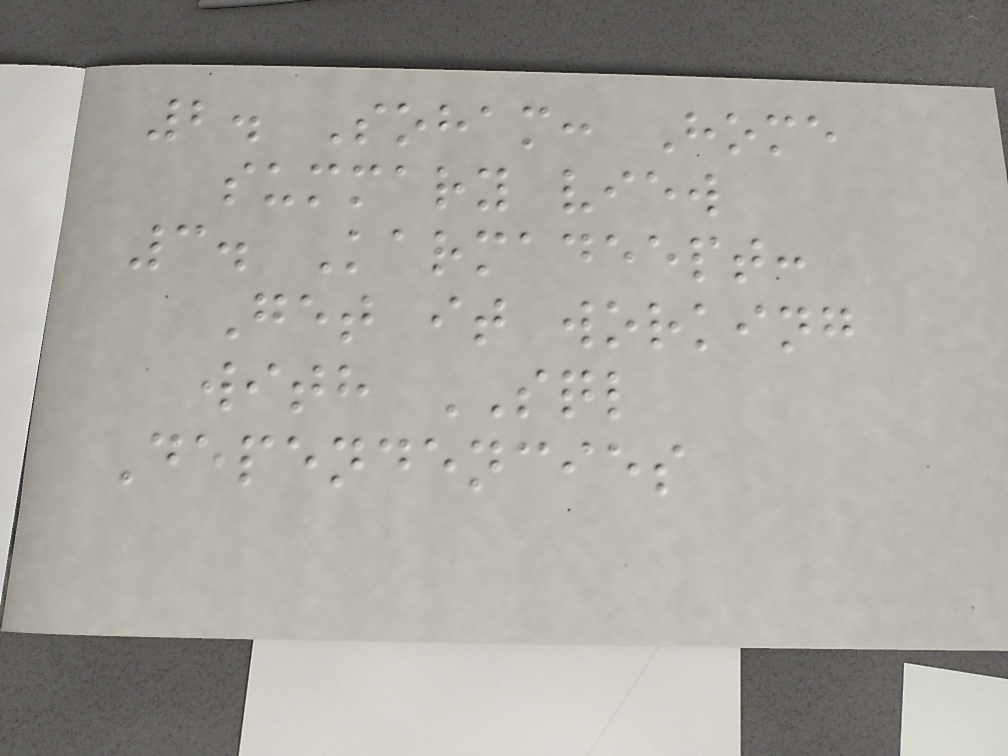2. Soham: Home
summary view
3. Karmadeept:
Get it working
with SQL
Dependencies
